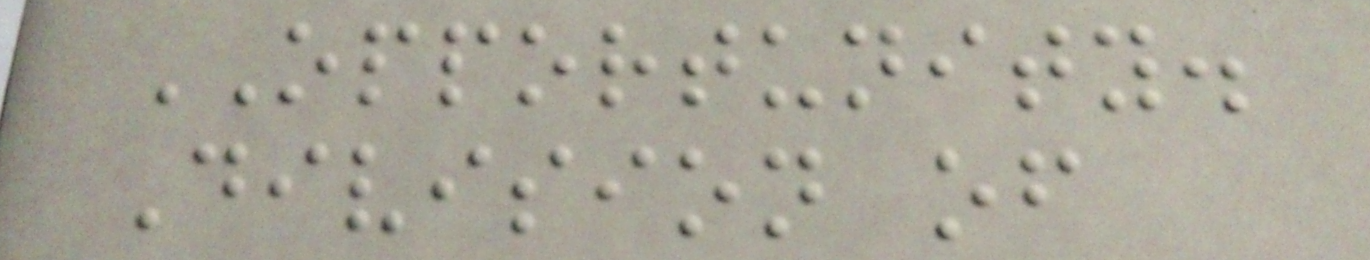OPPORTUNITY.
Division of
